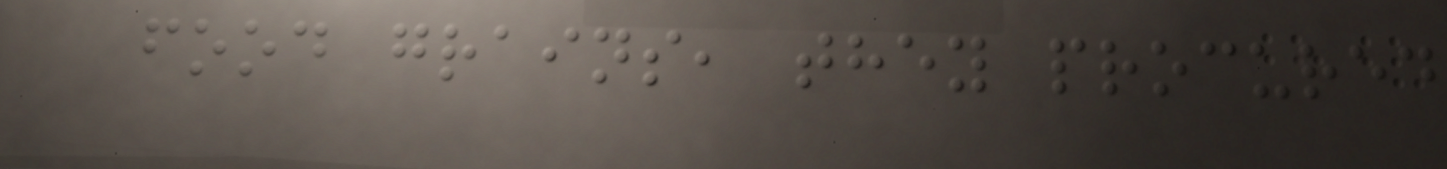food grains, they procured
